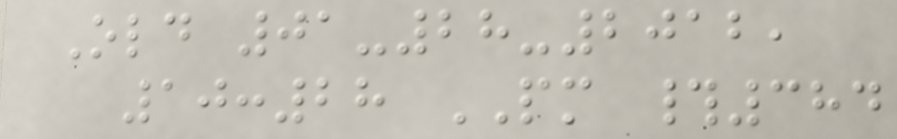Old 01-28-2012,
10:28 PM #384
